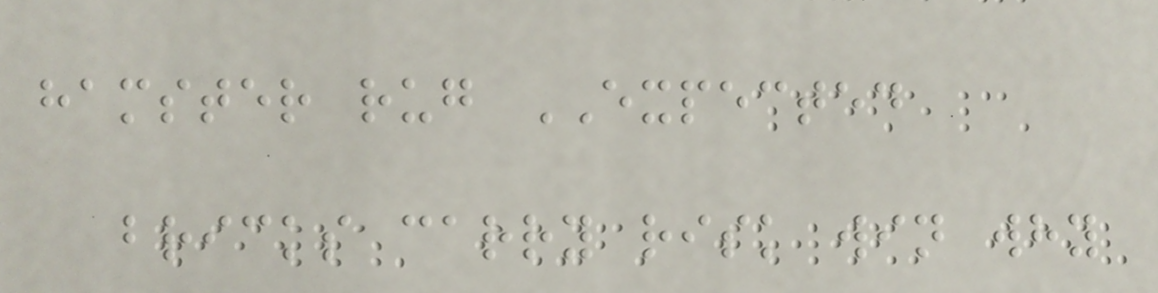hamster rug EXPECTED
bricks carry risk win why
